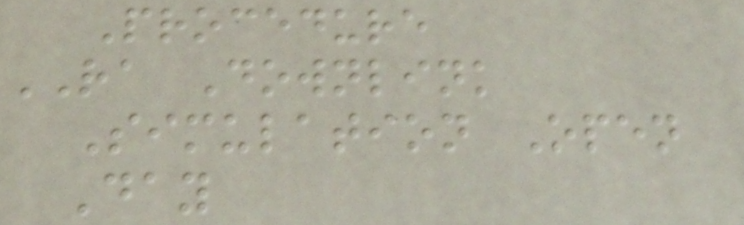Procedure
RA Downlink
Simulation Open
Day
